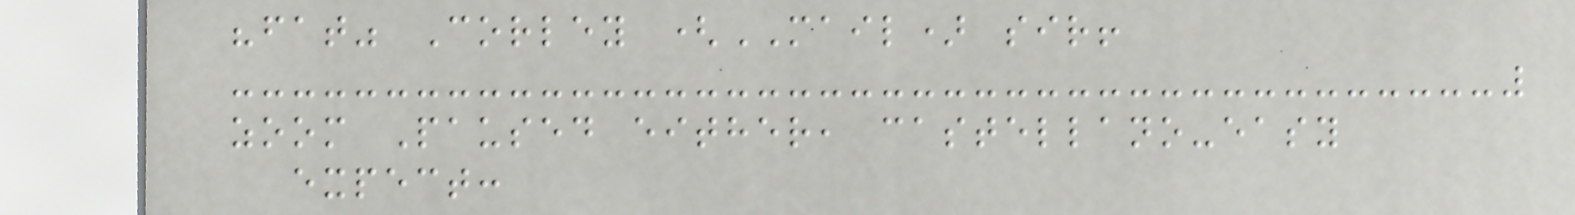"fat" Corley (MAIL) sir!
zoom Paused either, castellano-easy
expect:
